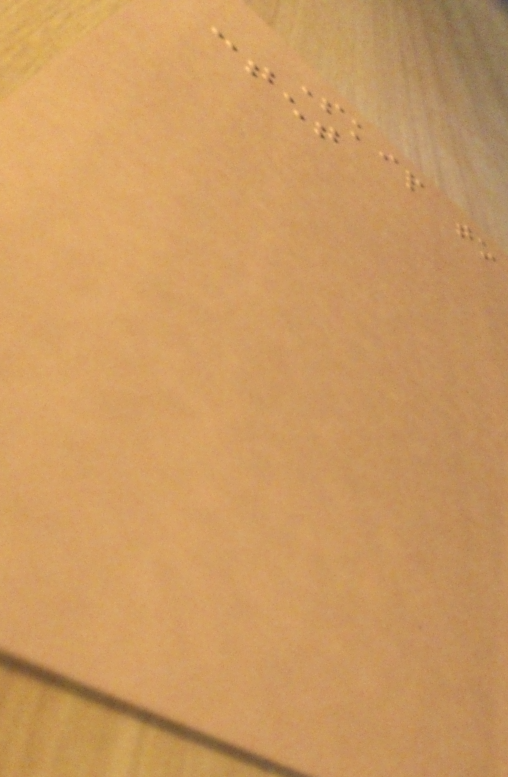Skip to
content
